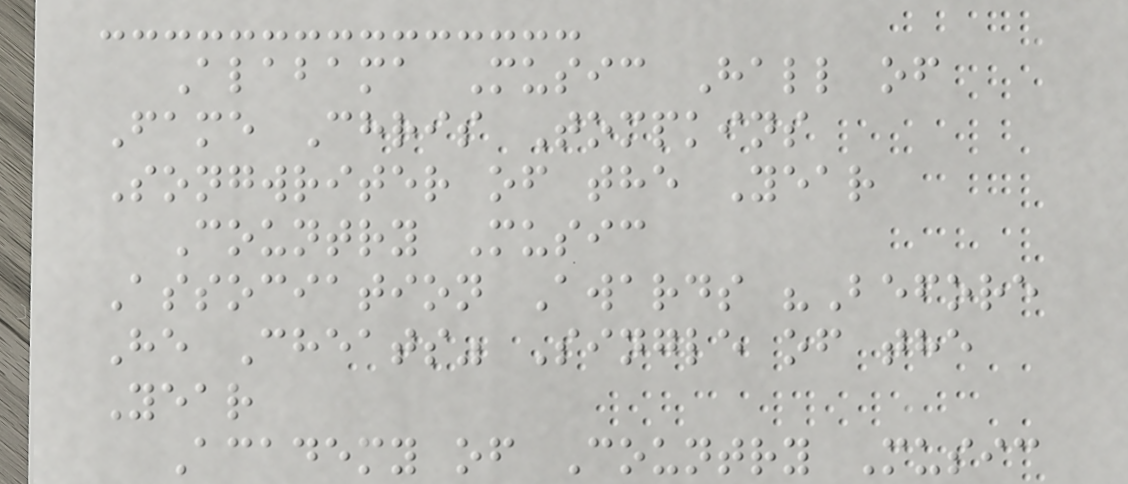Alabama Music Hall of
Fame Chris Tompkins
Songwriter of the Year
Country Music
Association Awards "Before
He Cheats" Single of the
Year
Academy of Country Music
